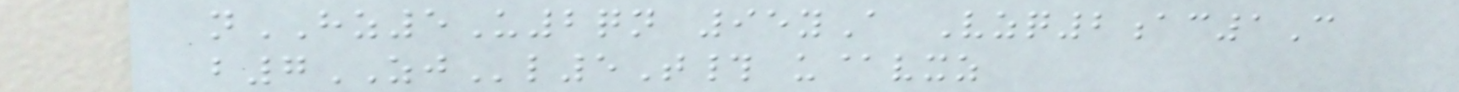nHZ5U2qn 95yA Vzq2ac1C
b7ZJl5T# u@vxz
